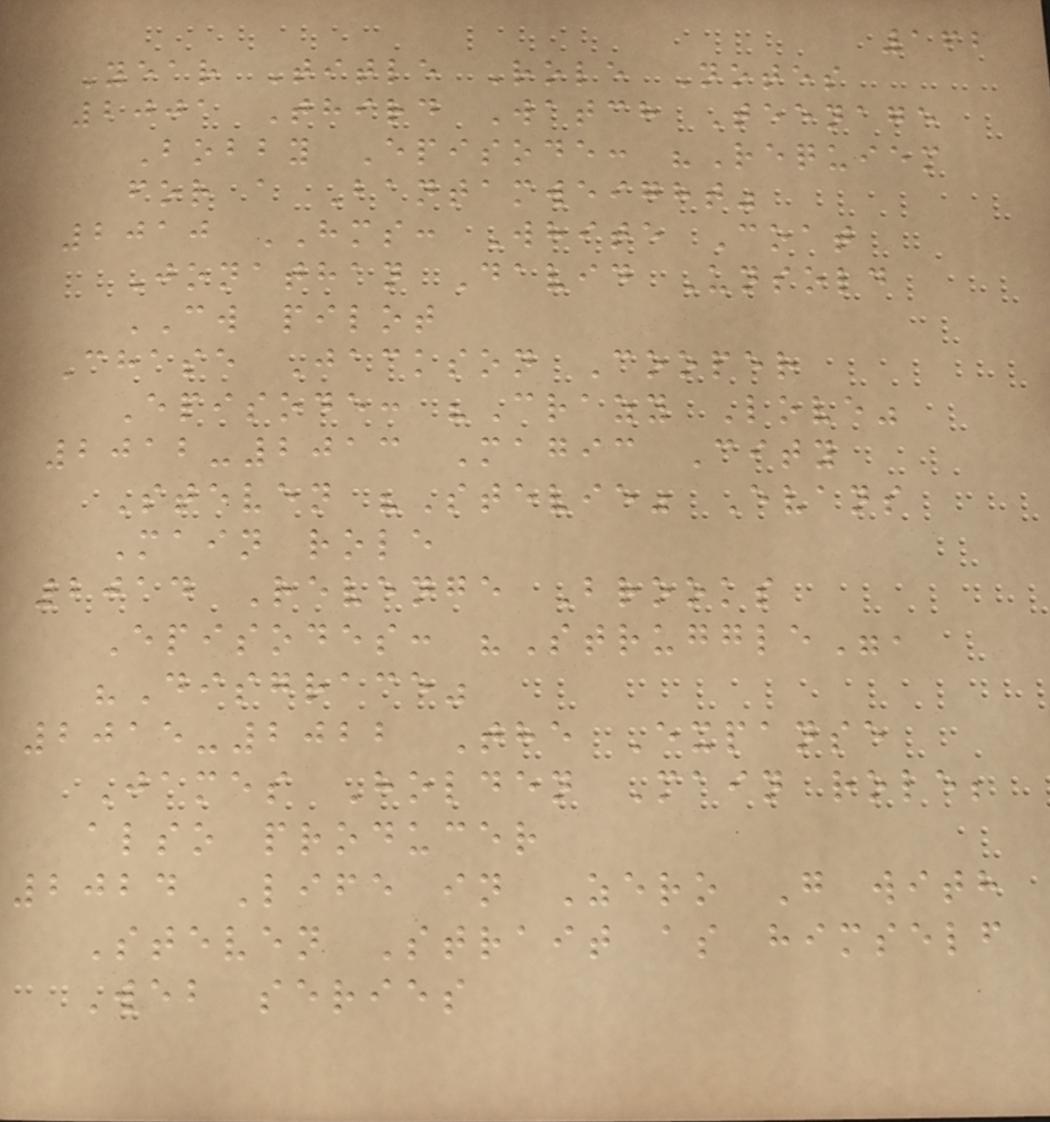162
Year Title Role Notes
2001 Third Watch Teenage
Bobby Episode: "Requiem
for a Bantamweight"
2010 HMS: White Coat
Jonathan David Unsold
CW pilot
Chase Jackson Cooper
Episode: "Crazy Love"
2012-2013 Magic City
Steven "Stevie" Evans
Main role
2014 Revenge Brooks
Episodes: "Struggle",
"Disgrace"
2015-2022 The Expanse
James Holden Main role;
also producer
2024 Life in Zero G with
Steven Strait as himself
Web series
